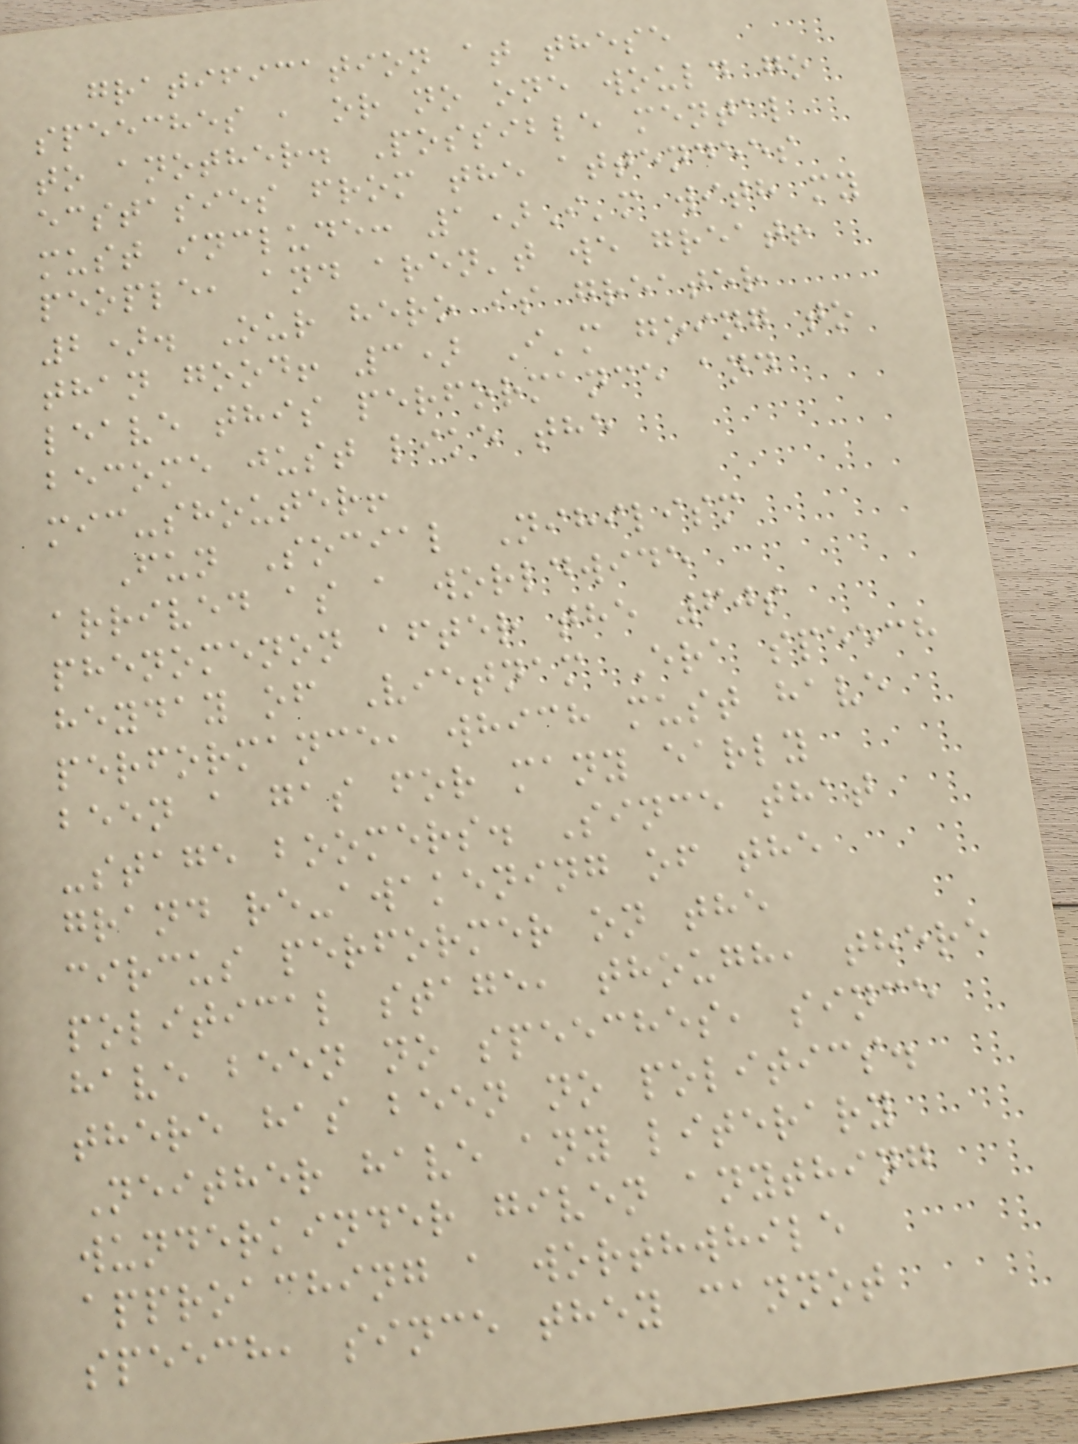gratification at these
speeches , or no one would go
to another. Possible mental
ecstasies from the attendees
must include: 1)I'm with my
people, and aren't we great!
2). Our hero is greater
than good! 3) I'm going to
leave this performance and
become just like the
mic-shouter!
Fun Social Nihilism
arrived as a worldwide
phenomenon after the 60s
heyday of Vietnam Era speech
performance, which must have
been a gas for many early
-stage boomers. Since that
grand re-awakening of the
circus performer on the
political stage, though, there
have been no speeches, since
there has been no politics.
Neither have any literary
wunderkinder given anything
approaching a worthwhile
speech, since they cannot
